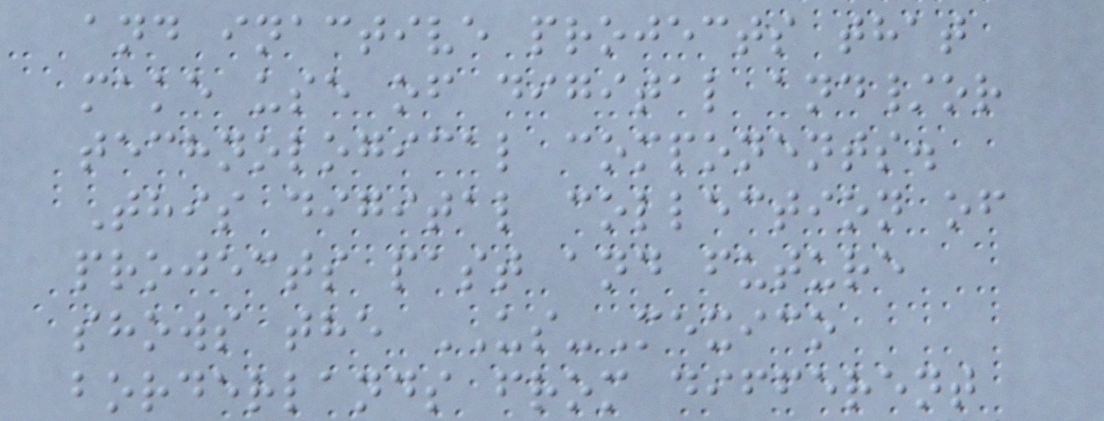and inactive projects that
make use of digital and/or
technological components.
This digital collection of
projects past and future
shows the US-Mexico
borderlands from different
